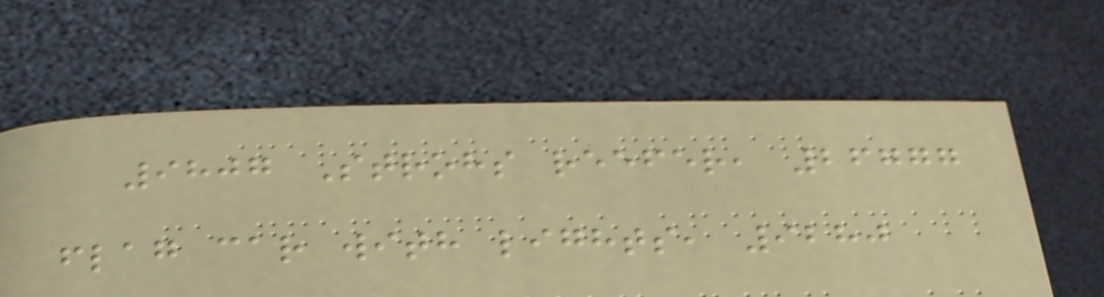9807 Strohs reefer, 26777
flag car with lights, 9280
